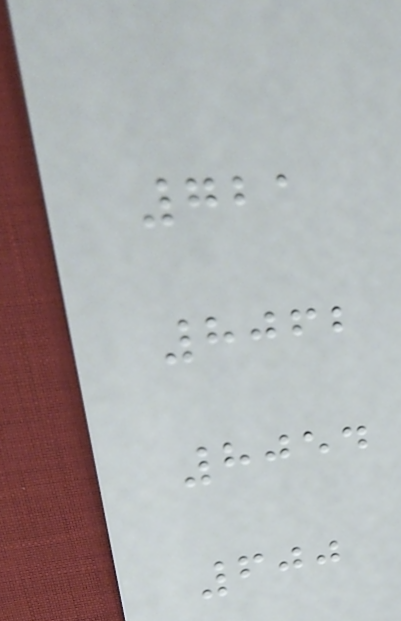721
8062
8054
600
